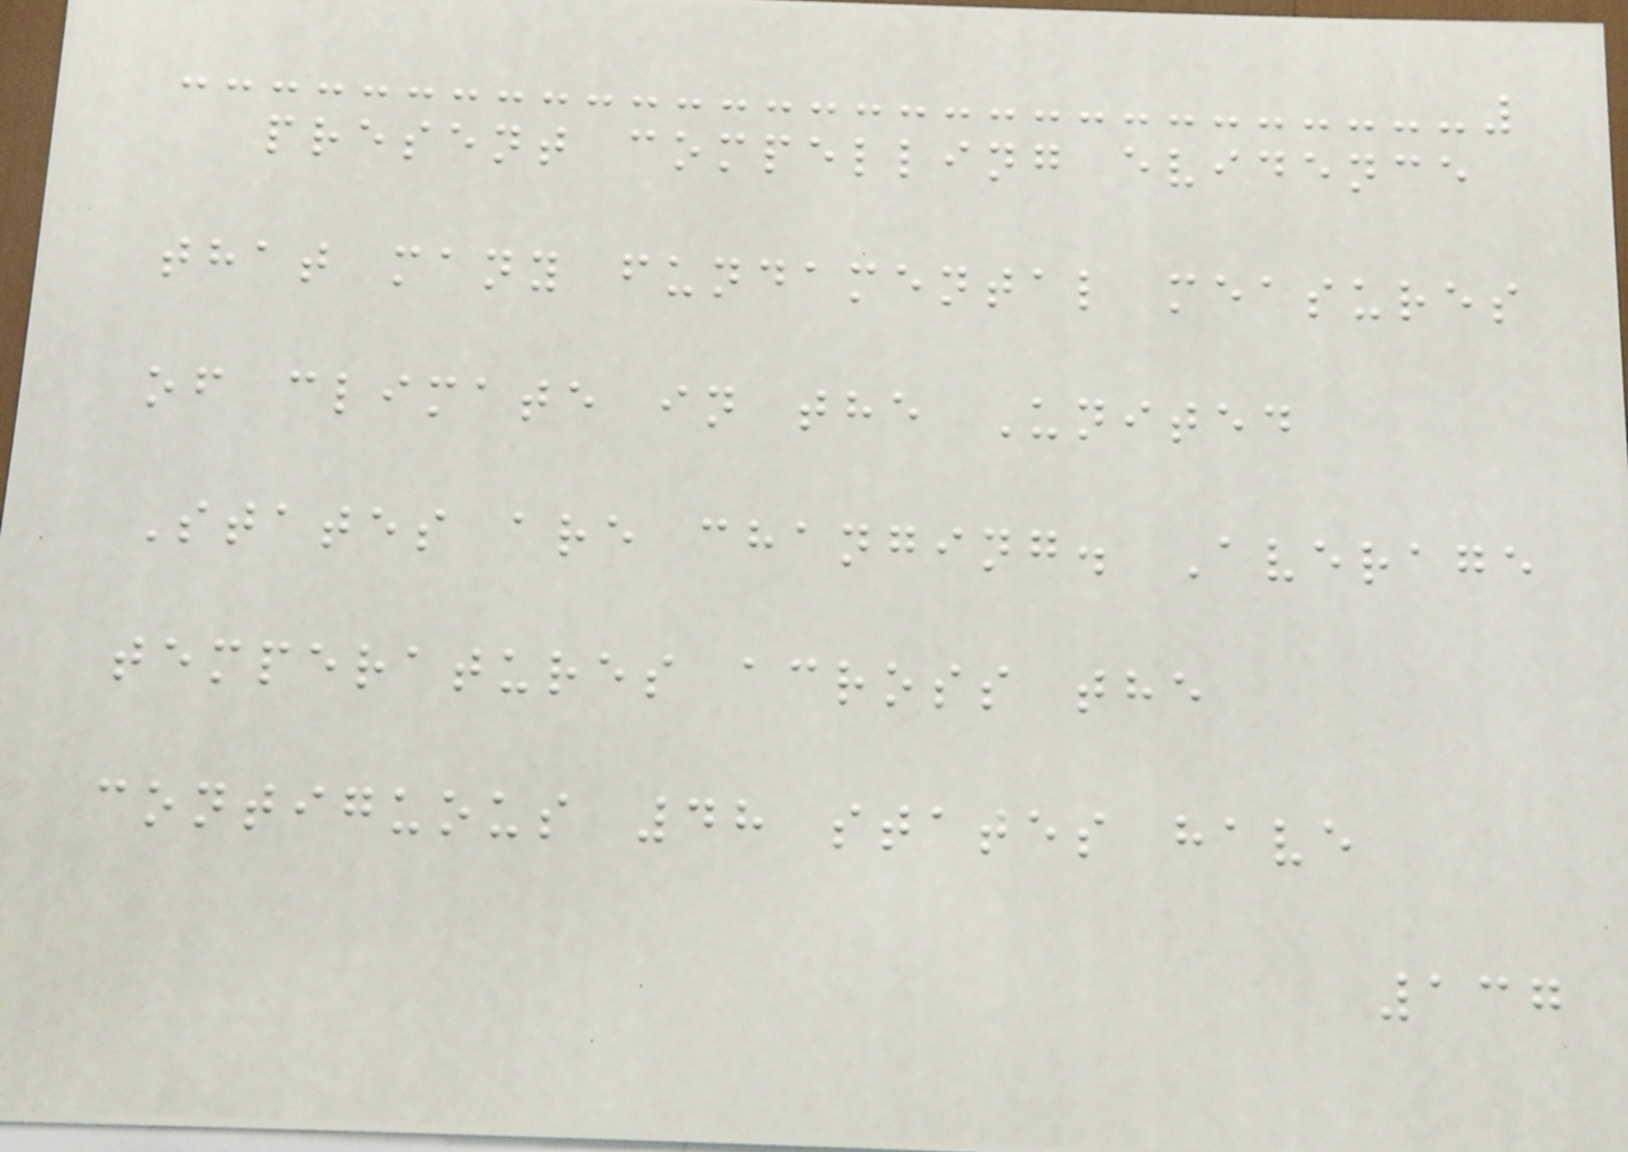present compelling evidence
that many fundamental measures
of climate in the United
States are changing. Average
temperatures across the
contiguous 48 states have
137
